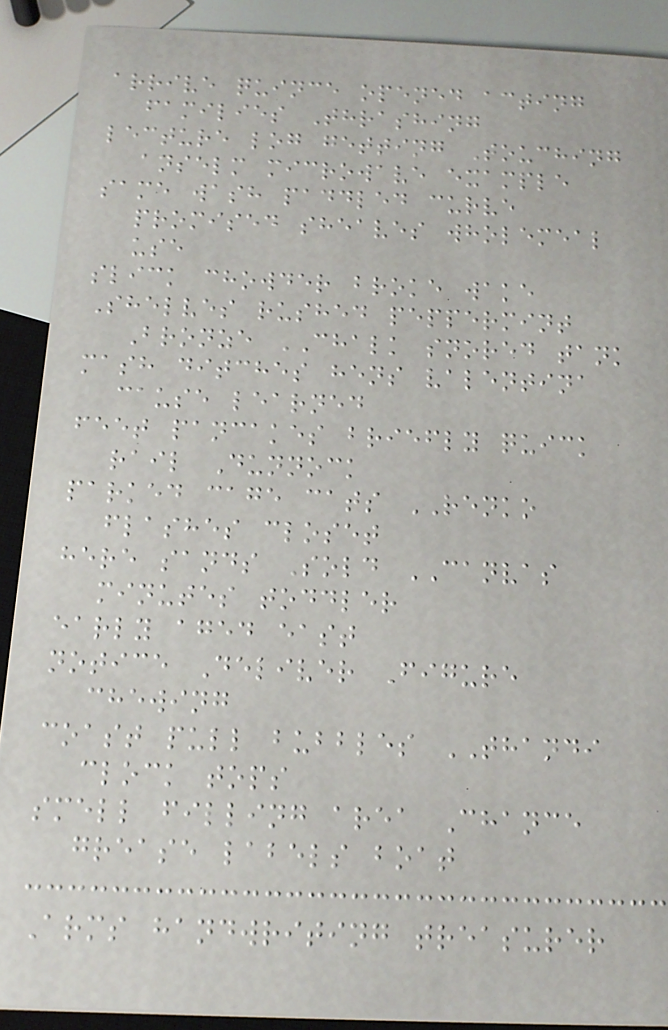arrive quince opened acting
families Thrashing
lecture log getting Touching
anselm microwave example
same wash paddled curve
promised sheaves wholemeal
use
slick chowder broke wake
Shelves rushed peppermint
Bronze CHALK snored tank
mash ditches hens valentina
cause learned
feet pancakes briefly quick
rail Dunnock
parked cage cats RENKO
flashes closet
here sands Sold CANVAS
minutes toddler
early aged east
notice Deliver Figure
chewing
coast pull bubbles THANDI
clock tops
smell filling area Chance
grease labels boat
Arms handwriting treasurer
